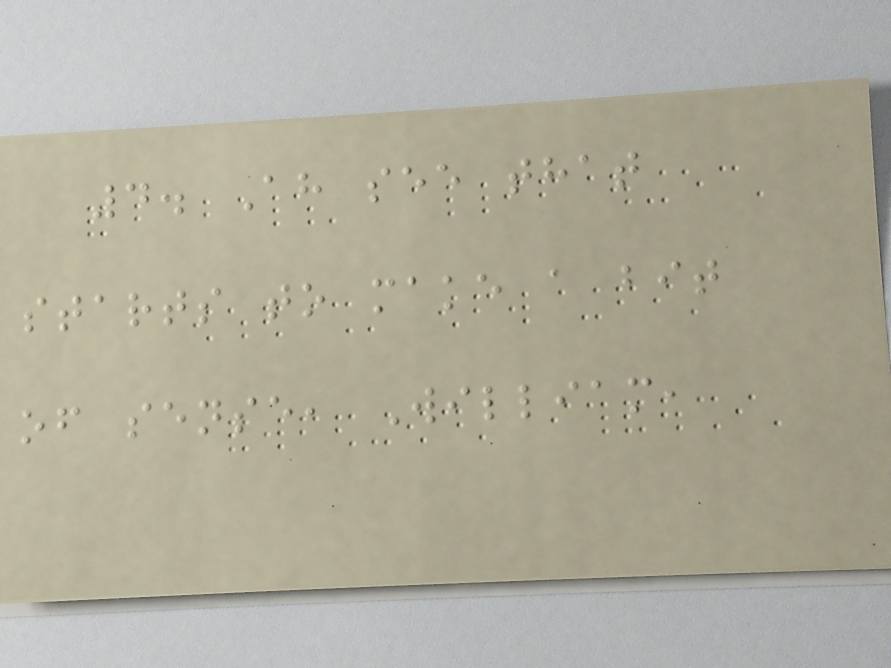4. Ah see that
starts to make a bit
of sense, William,
